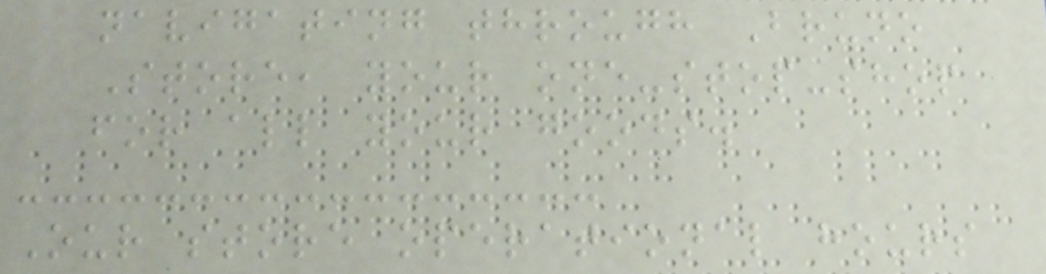navigating through Bruno
Store, your one-stop-shop
for all your goods.
Our store operational hours
